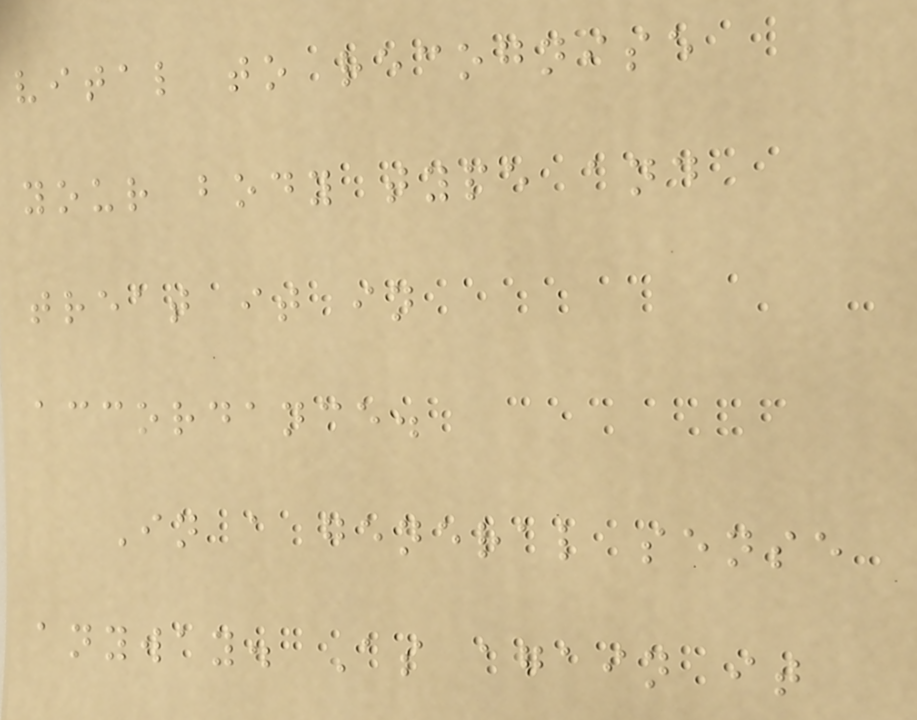vital to recognise
your body type and
treat it in
accordance.
In a general sense
anyway. As again it
